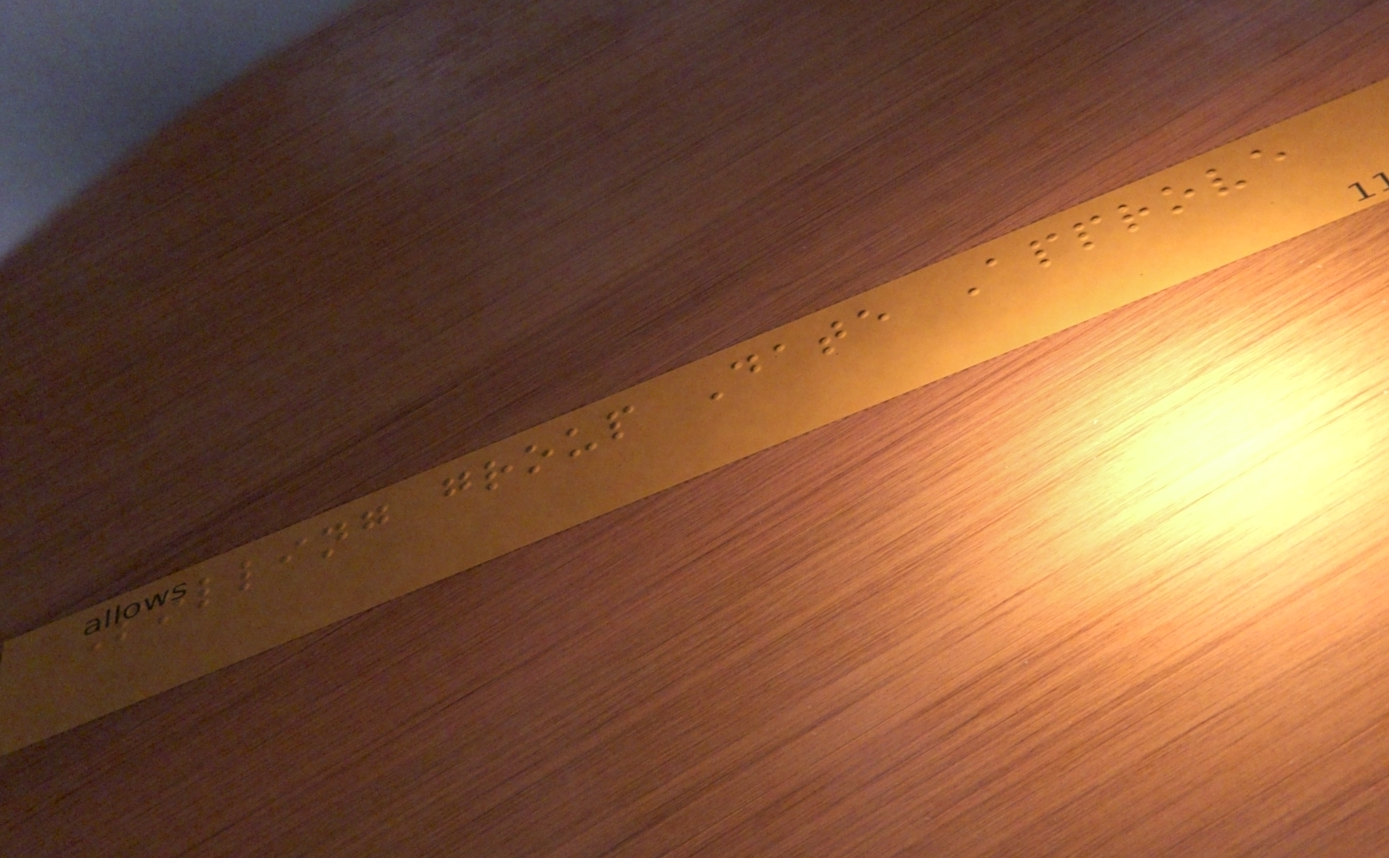Polling group Date Approve
